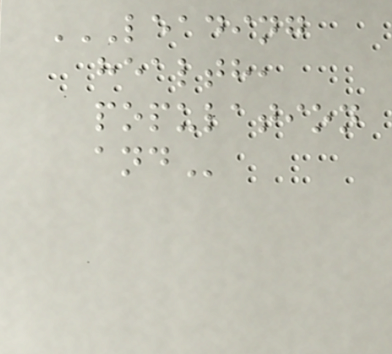LEADING
HEALTH,
POPULATION
AND
